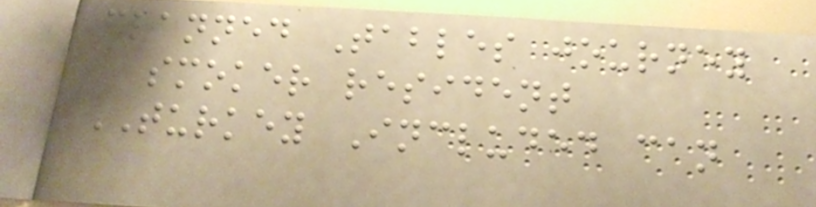planned Tables journey
smoker resident
TURKEY Included can
